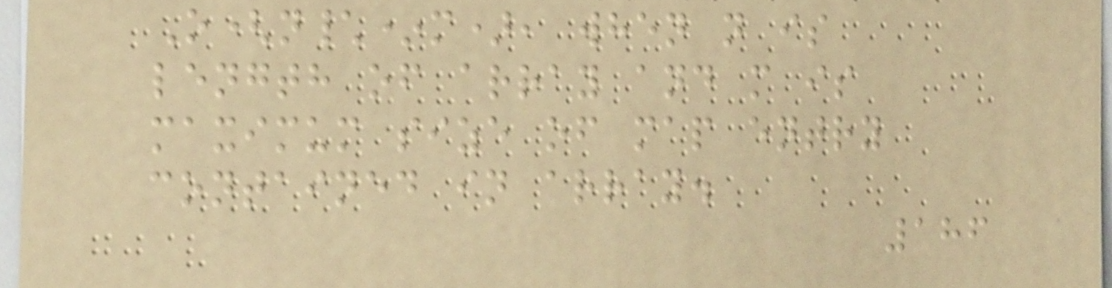O(n\*m), when n is
length of array and m is
maximum size of map entry
contained in array.
186
